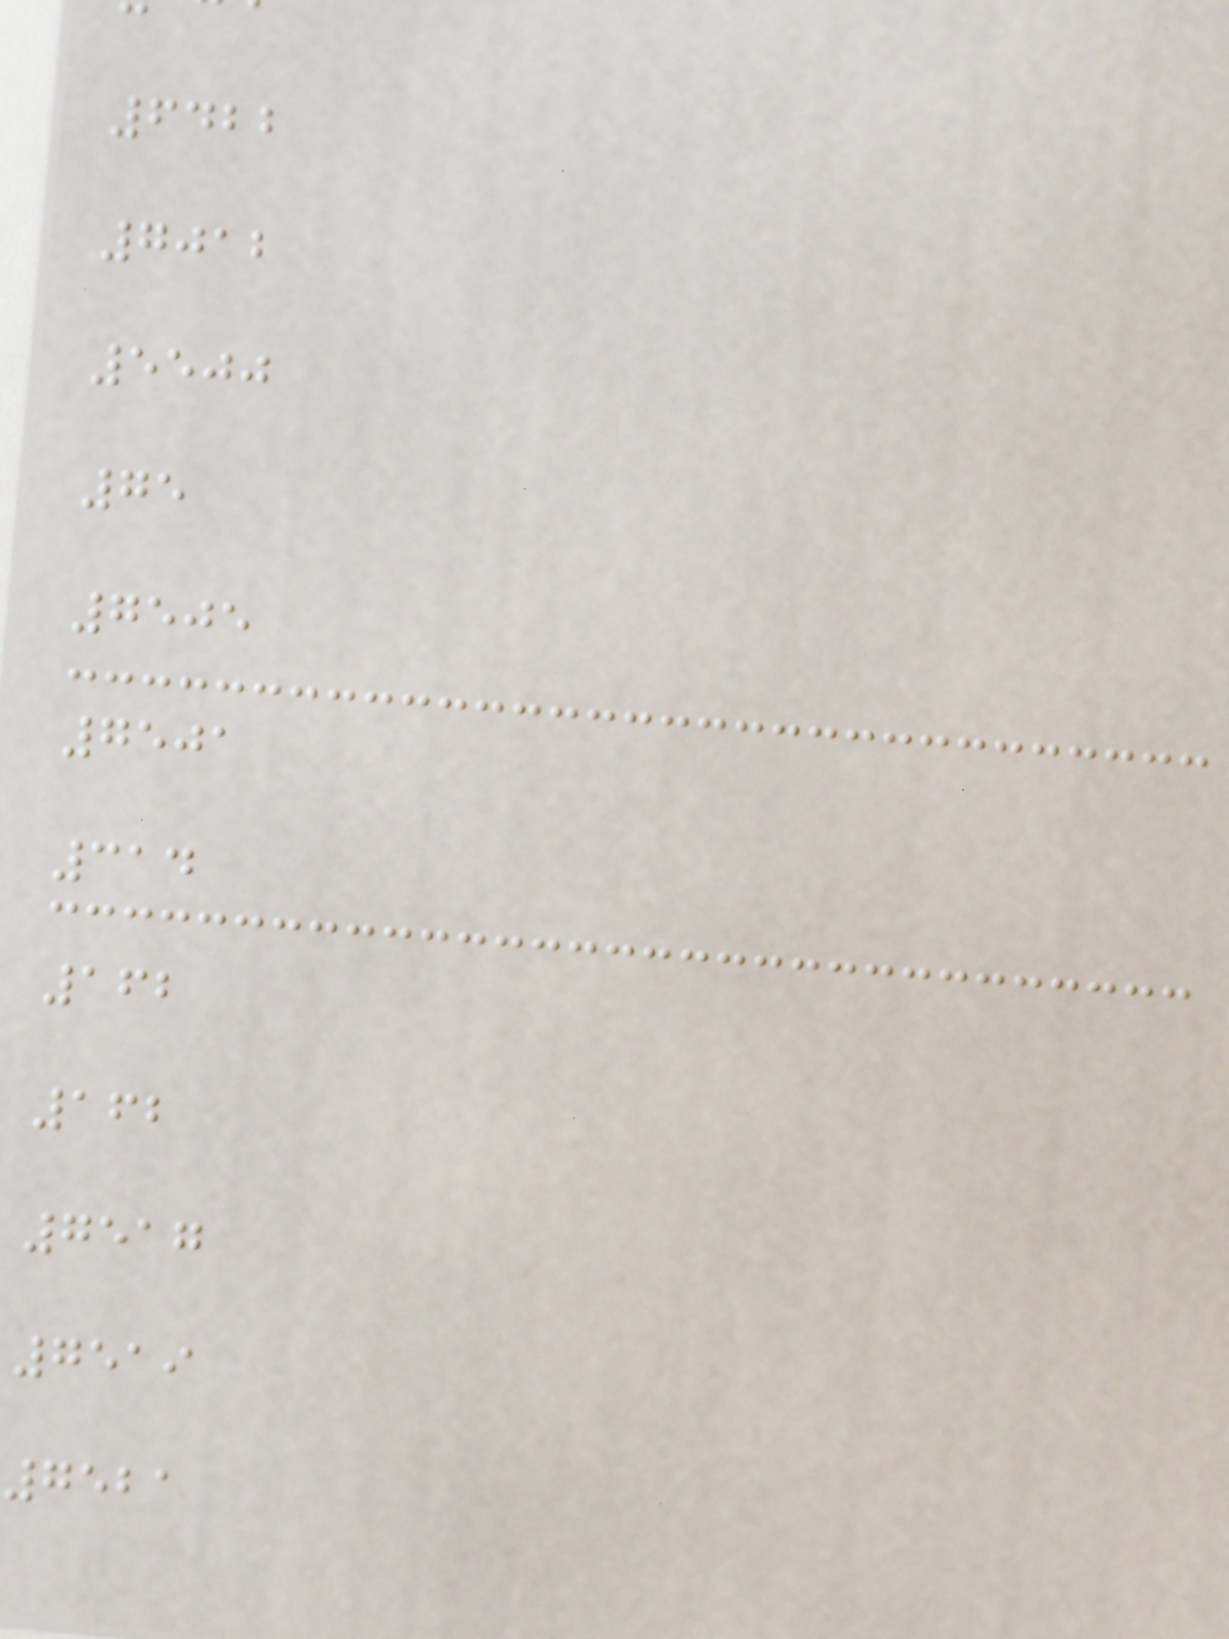6422
7012
5500
75
7505
7501
314
162
162
7517
7519
7521
